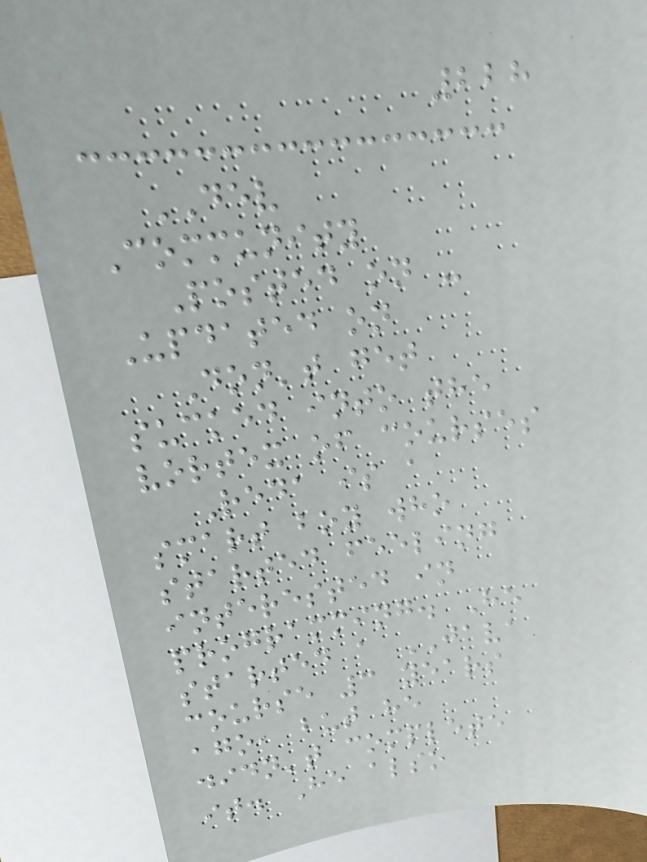228
DEV
Community
Posted on -
Updated on
Don't get
sucked into the
vortex of courses
Reda is a
smart boy who
started feeling
interested in
programming. He
started a JAVA
course 3 years
ago, but he
didn't complete
it. He also
